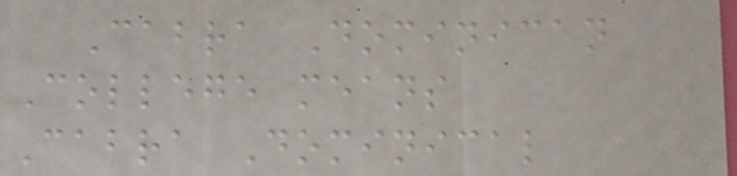Cabra Dominican
College means
Cabra Dominical
